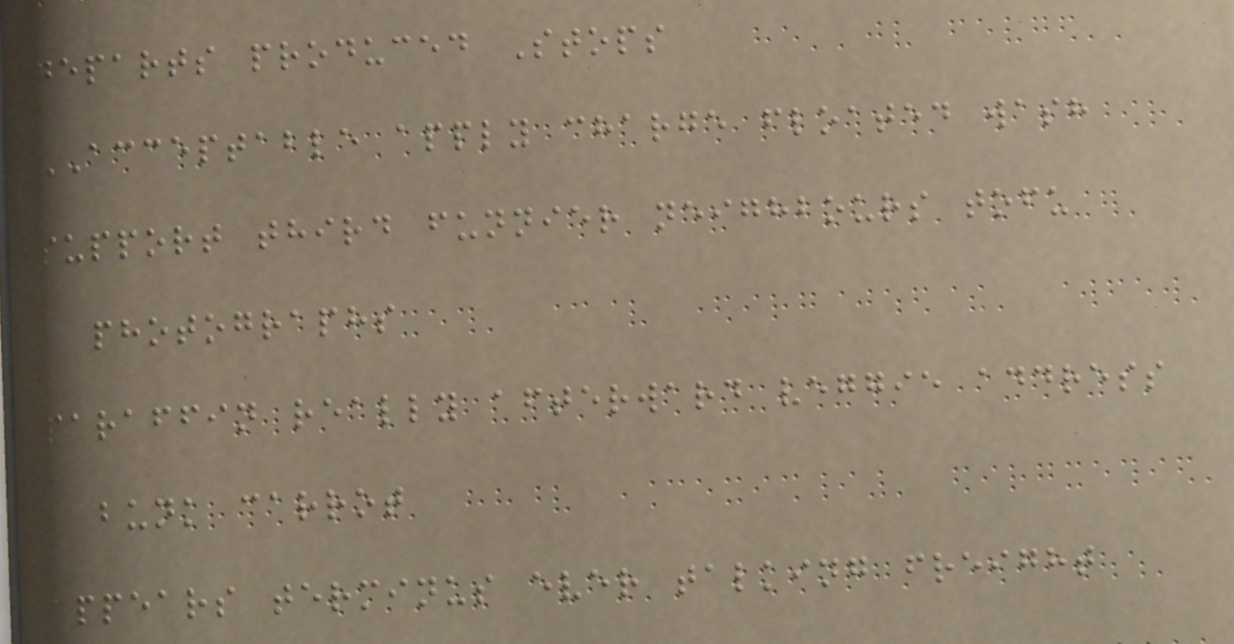departs produced Stops
ACCEPTABLE apply charge floated wash
support third funnier neighbours tofu
photographs
paraffin really afterward veggie address
bunk carrot
appears terminus ever talking freight
